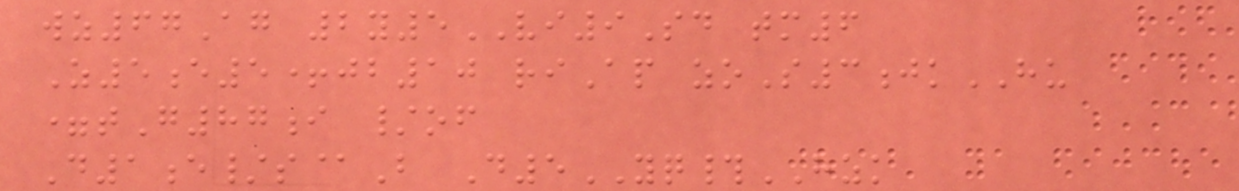wz67Ag 2y5VI9Sd tm6
Z5e5+jb10 riAp zoS3jkHU
=tG87i /of
D1e/s@B D5YQ#HZK
